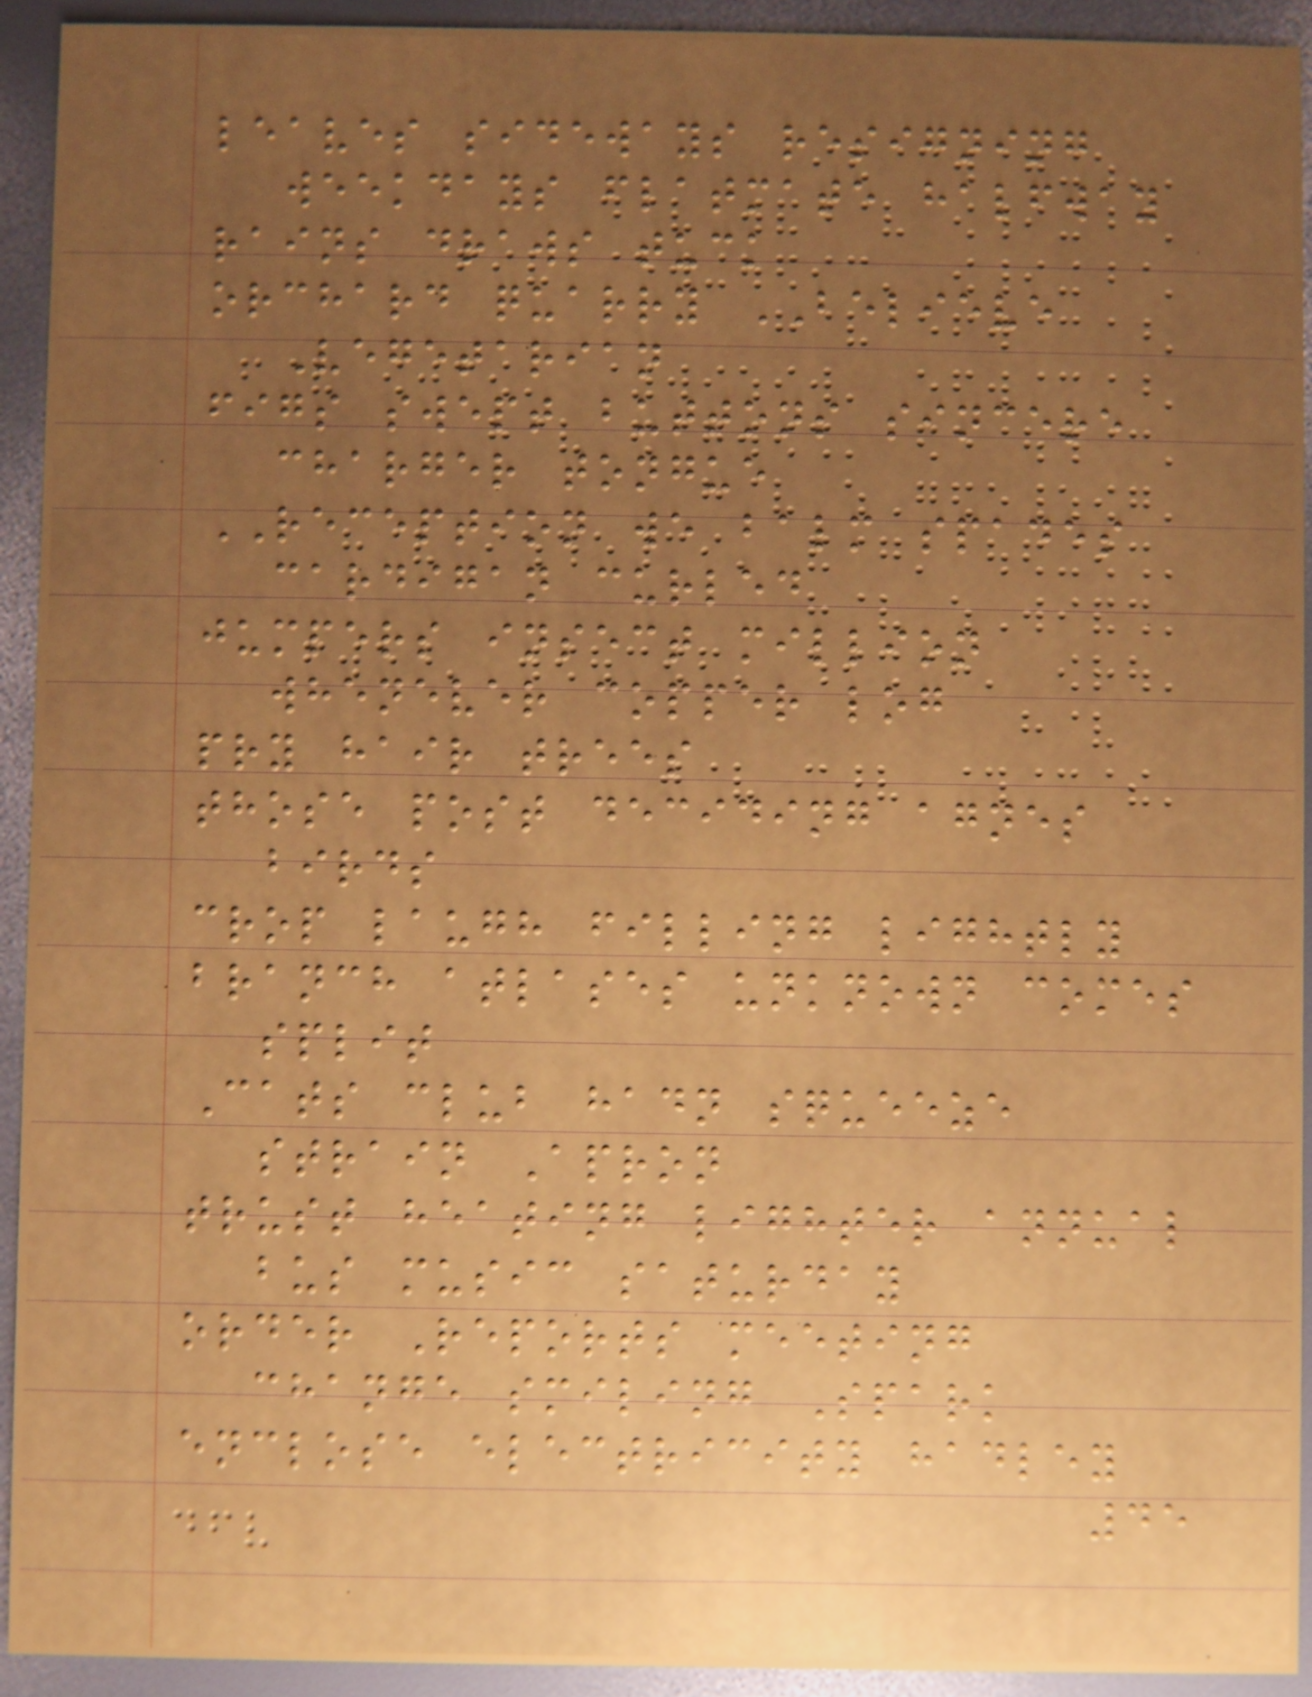leaves sideways resigning
weekdays flatmate halfway
rains draws tuck
orchard quarry BELIEVE
Vegetarian
figs swept buttons sincere
charger tongue
RECEPTION we balm spades
cardigan curled
jumpers insect million
whenever copper log
pry hair trees
those post deciding agnes
birds
crop laugh filling lightly
branch atlases unknown comes
split
Cats club hadn squeeze
strain Apron
trust heating lighter annual
bus music saturday
order Reports meeting
change smiling Spark
enclose electricity hadley
45
